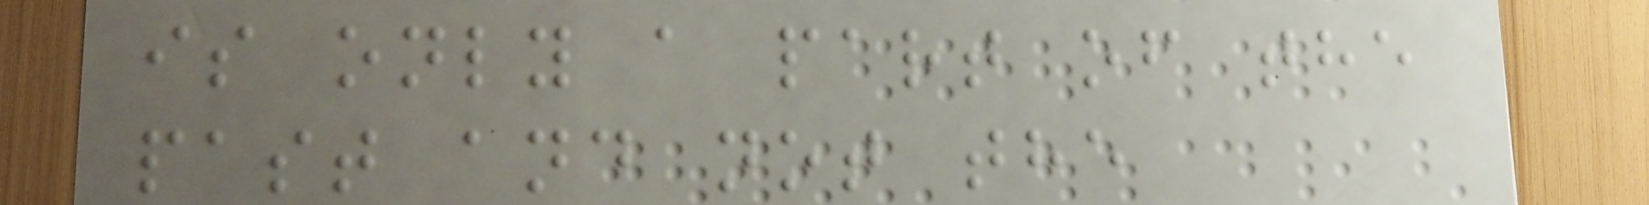is only a part of the
past and not the
